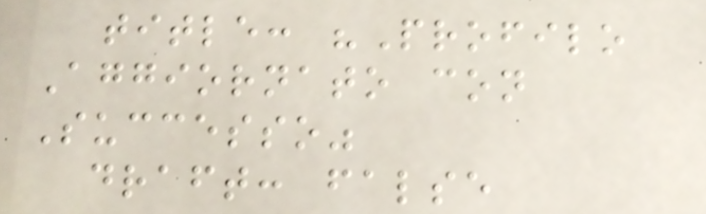title: "Profilo
Aggiornato con
Successo"
draft: false
